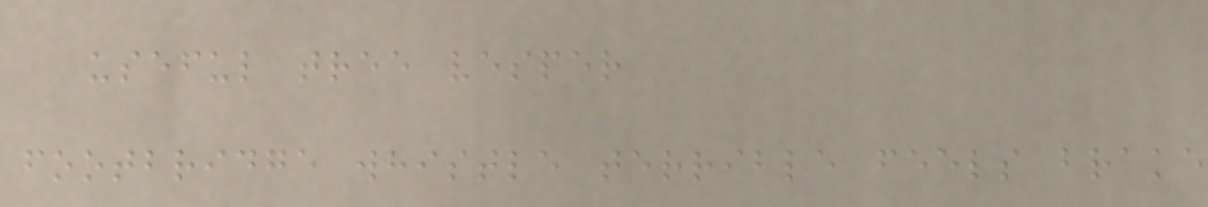useful tree vesper
footbridge whistle terrible feels brake
